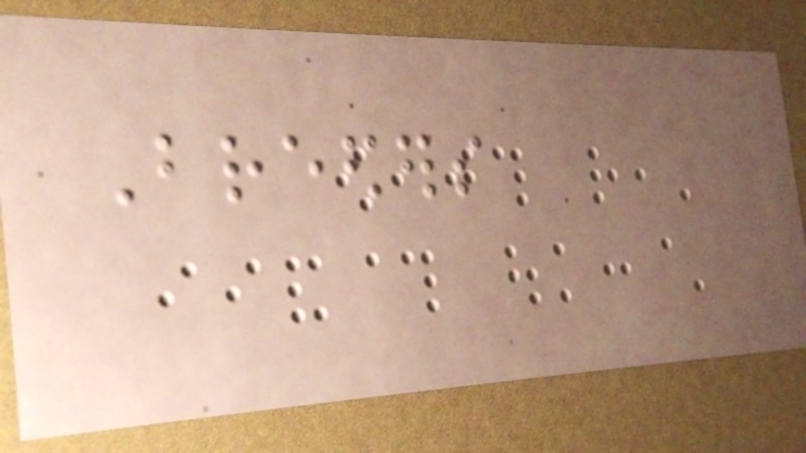Breeders
